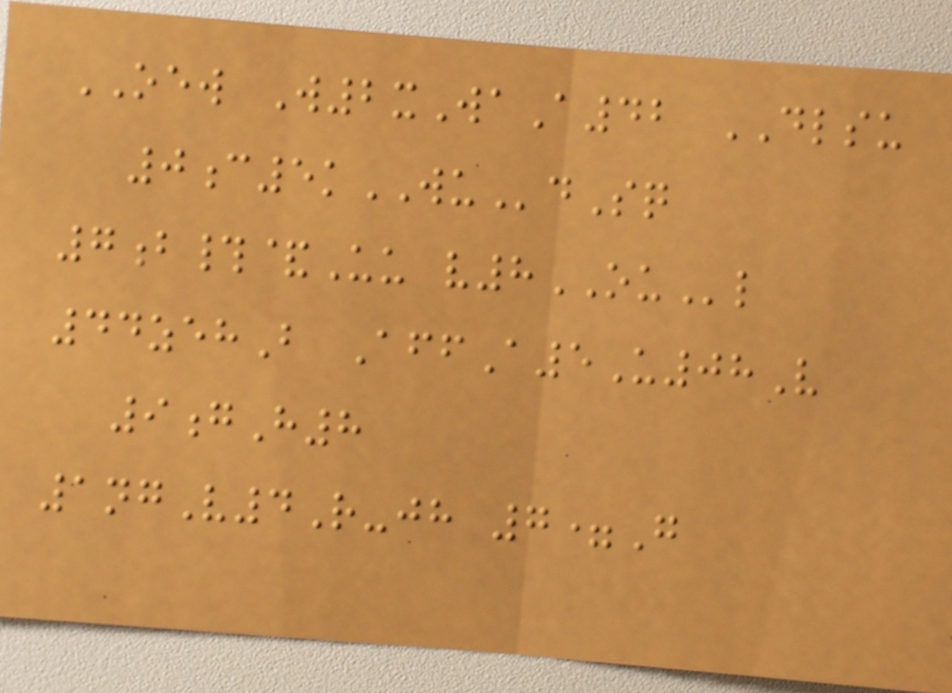OEW W2xWaA42 DLSU
0c5kWUdSq
7b#&Uu v8OUl
44zehB AffA5U08V
9gH8
1ngV4R-jh 7=G
